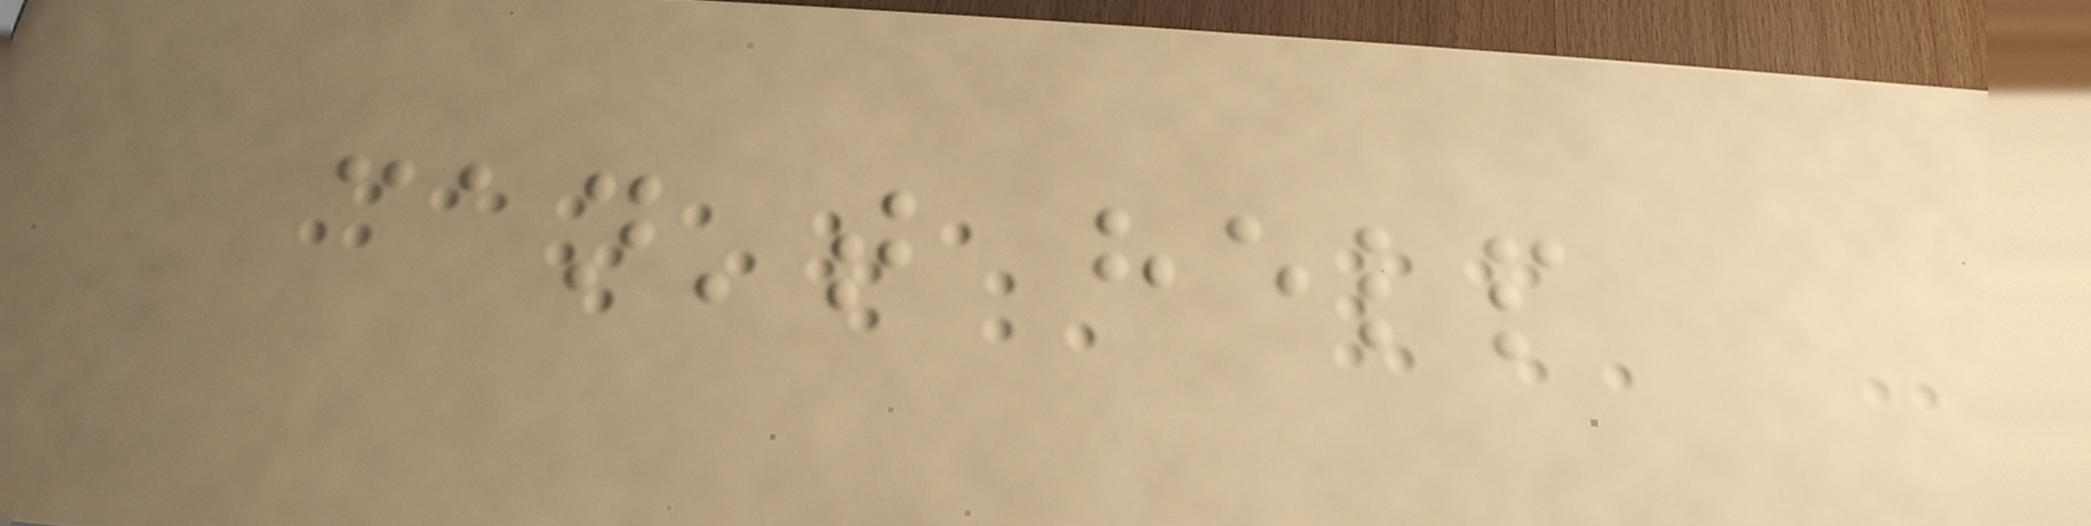can't help
